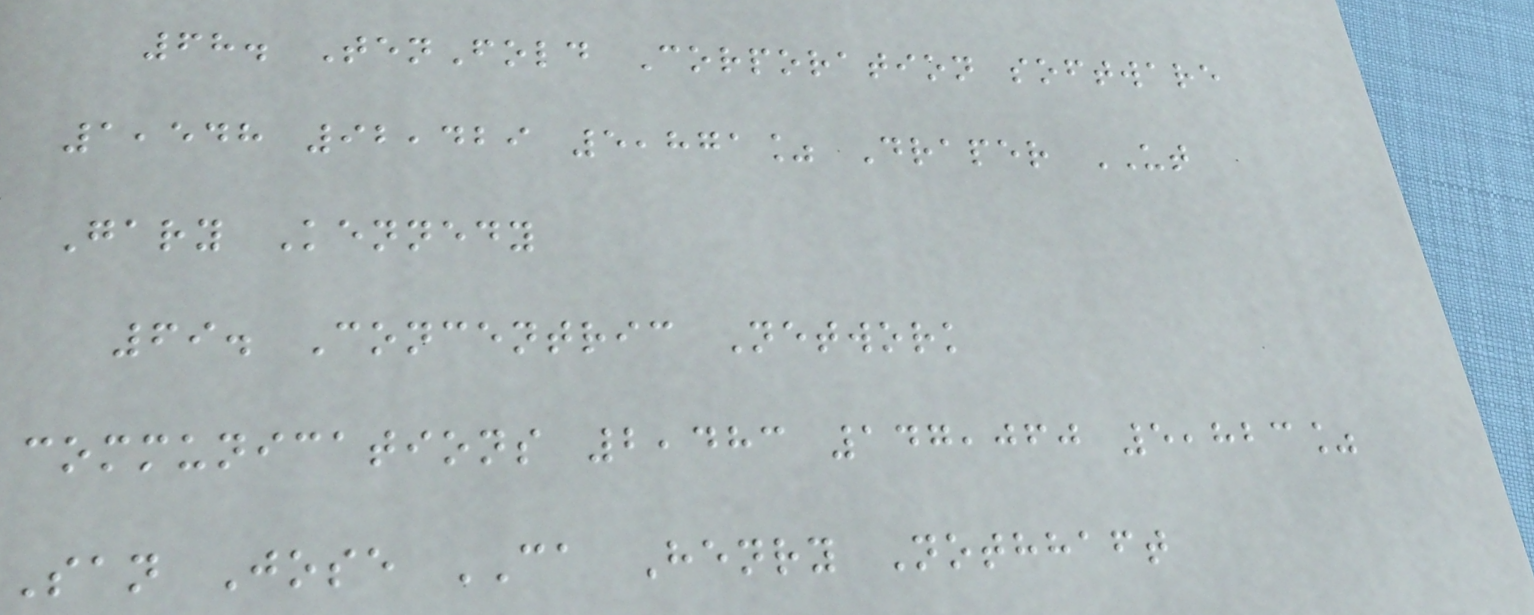68. TenFold Corporation software
1,548 92,429 5,871% Draper UT
Gary Kennedy
69. Concentric Network
communications 2,483 147,060 5,823%
San Jose CA Henry Nothhaft
